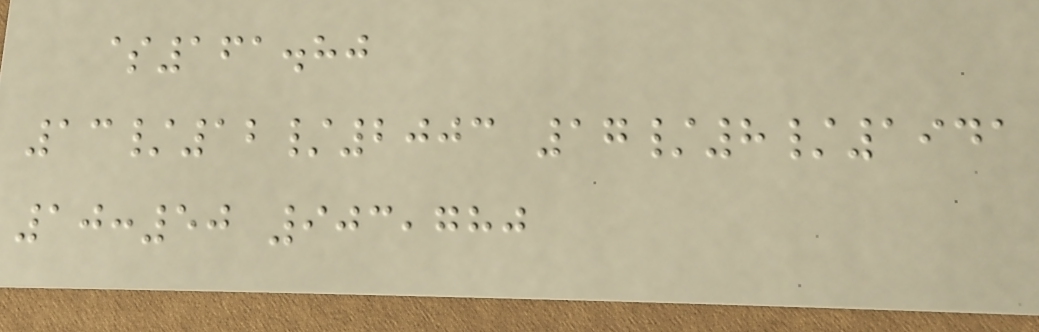$161.80
13/12/2003 17/8/1941
10:50 903,780
